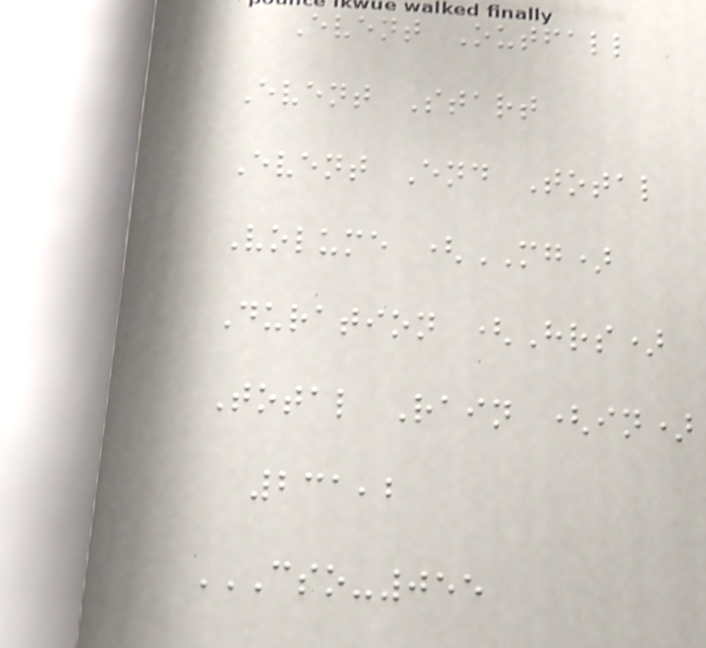Event Outfall
Event Start
Event End Total
Volume (MG)
Duration (Hrs)
Total Rain (in)
231,2
CSO-055
